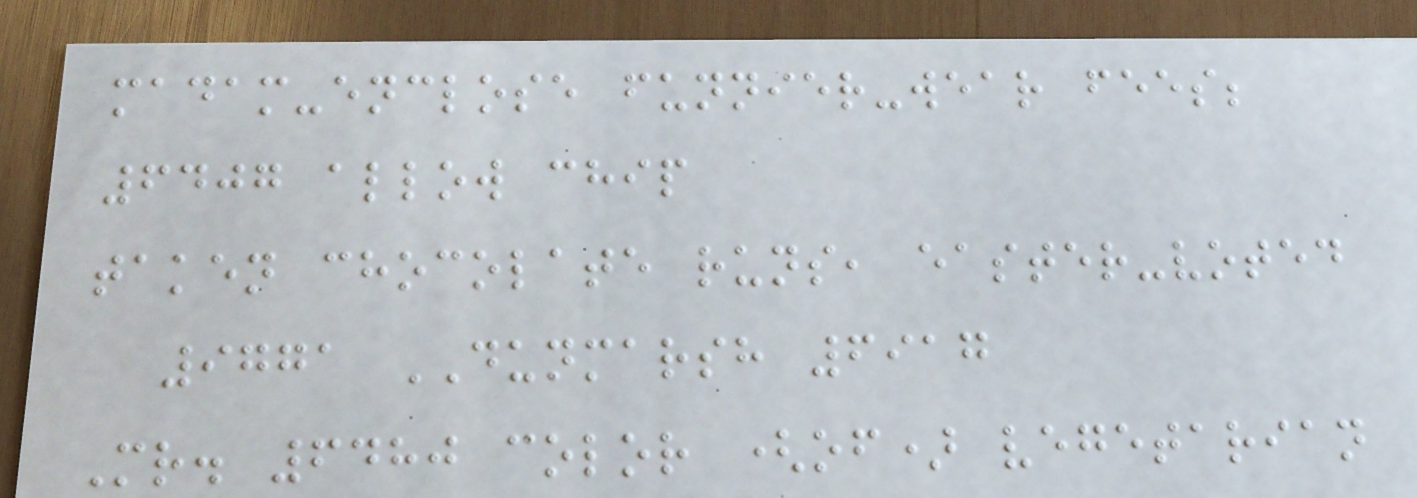madam-enclose funnier-wear fees;
6407 allow chip
taken chocolate runs, easter-voted
9771 DUNMARSH 6917
Mr. 6480 color (of) vegetarian
